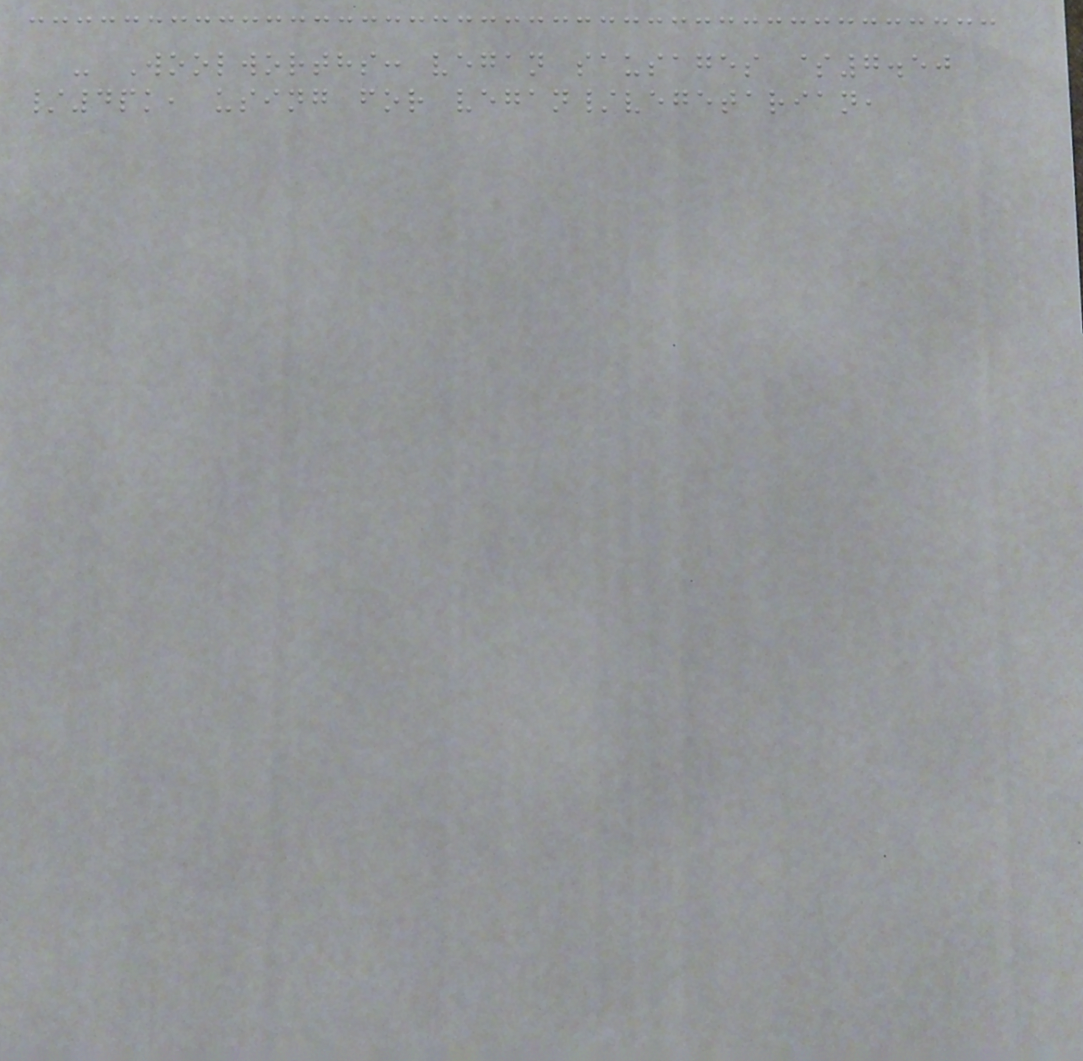- Woolworths: vegan sausages $7.50
/4pk, using for vegan/vegetarian,
